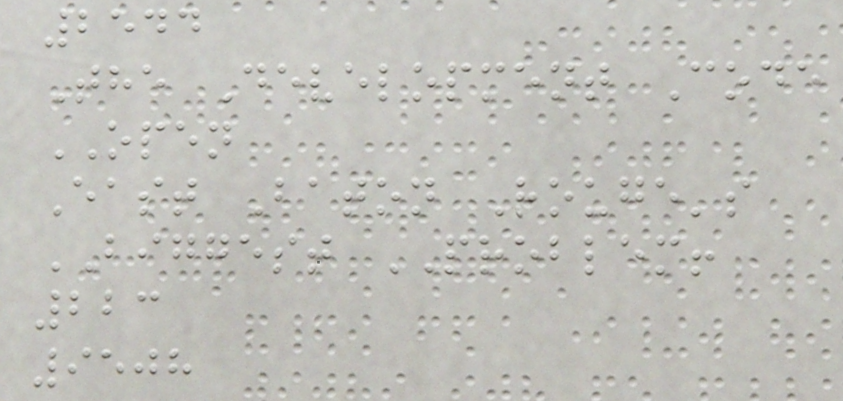2544
The Development Code
OPEN
East Baton Rouge's
BIGGEST PROBLEM!
223
9508
